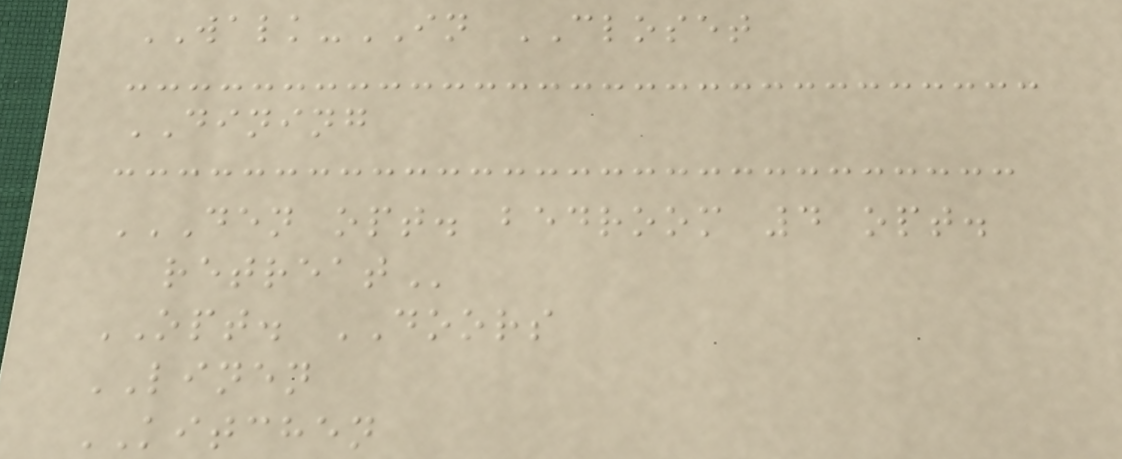WALK-IN CLOSET
DINING
DEN OPT. BEDROOM 4 OPT.
RETREAT
OPT. DOORS
LINEN
KITCHEN
